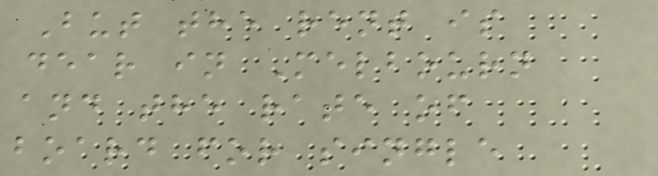But the rent is
dear in Melbourn
and the rate of
board for single
